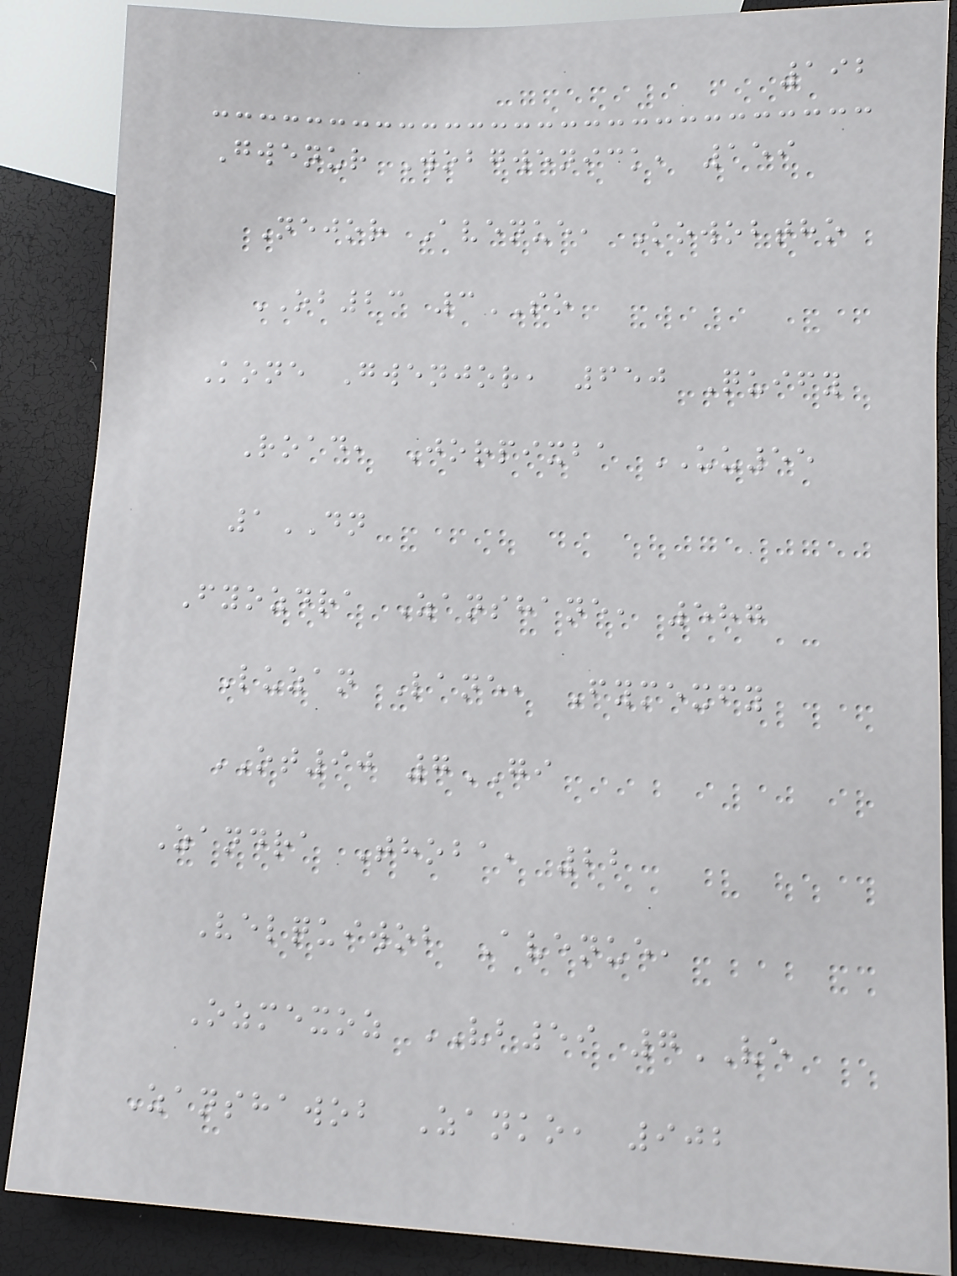192
Gwenur Wobgwenick, 159
Nejor Avenue, Kowobtho
OB23 3SO
Kone Gwenjor, 650 Quify
Road, Jorpixba UU55
1DN
Fyozdra Zanshane, 587
Luzan Lane, Fymexfy
OT90 7GI
Zandra Thoba, 22
Velquiwob Avenue,
Ozmexoz VB59 7VE
Zanshawob Zanko, 902
